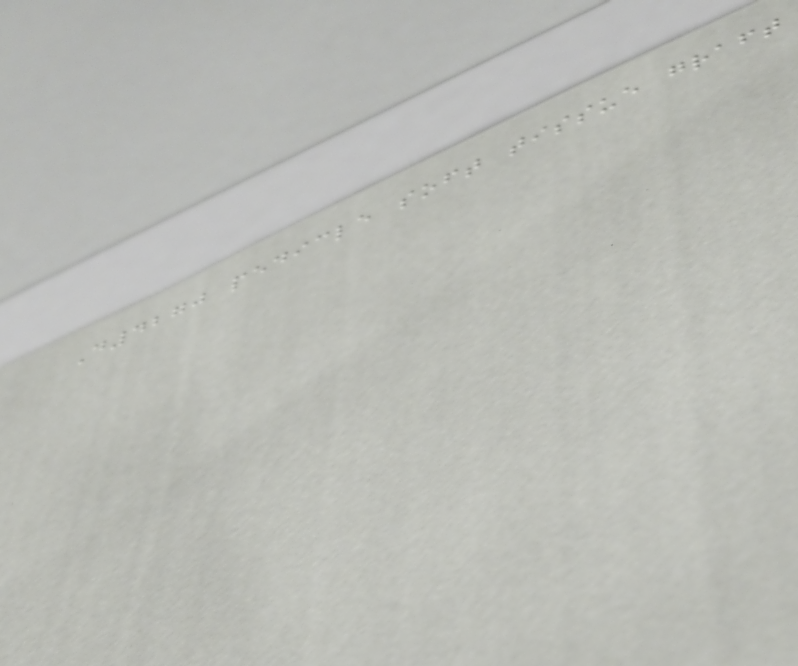D4270 pedicle soft tissue graft
